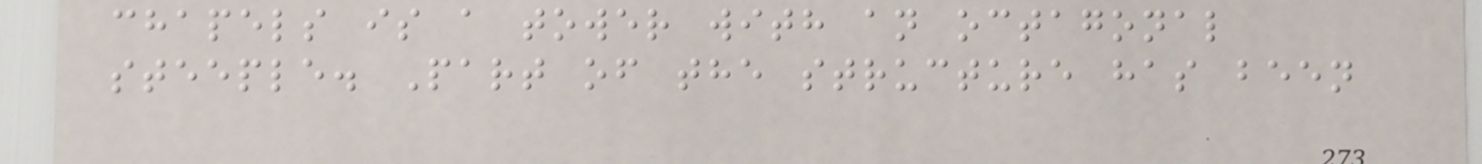chapels is a tower with an octagonal
steeple. Part of the structure has been
